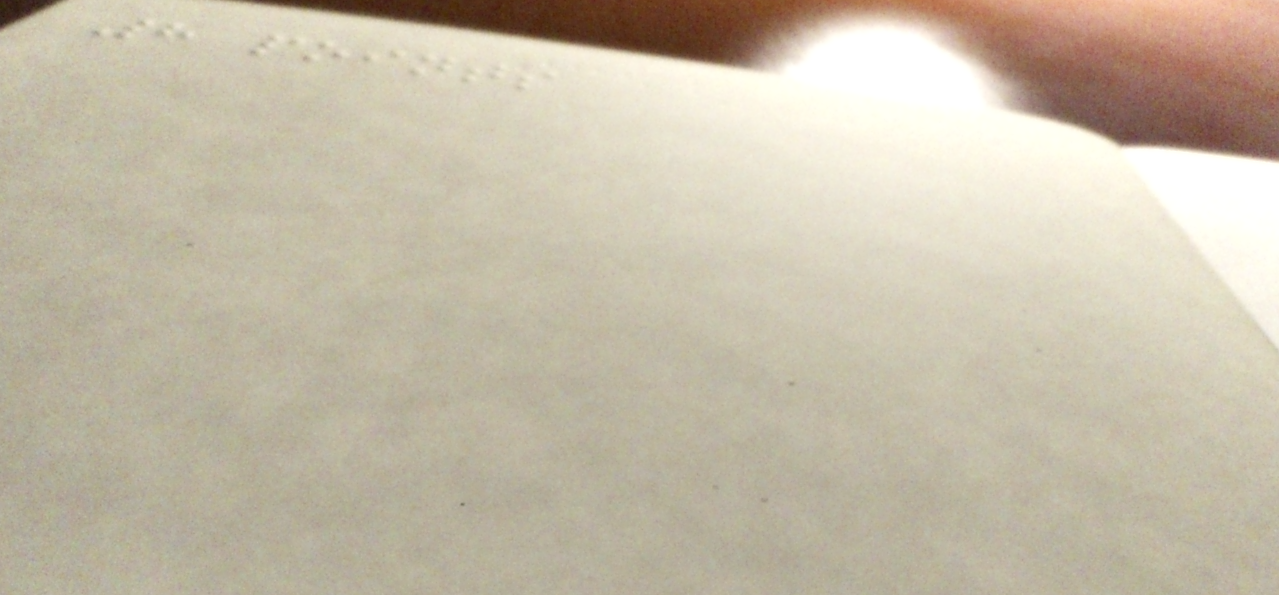8 points
